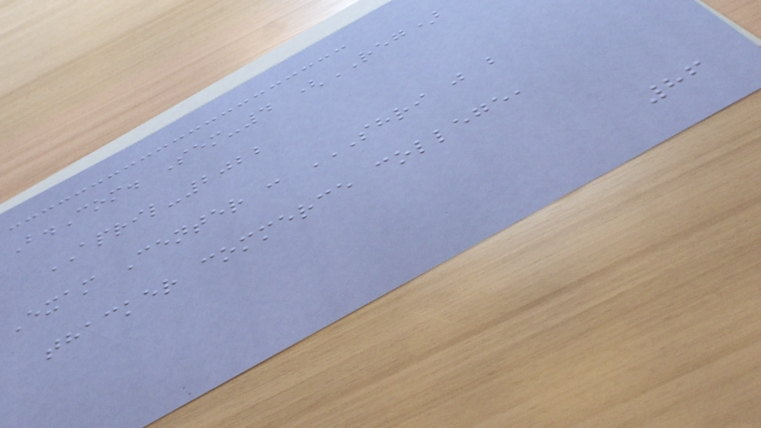B.Com. Sem-4 (REG)
APRIL-2022
Exam Center : SHRI J B
THACKER COMMERCE COLLEGE,
86
